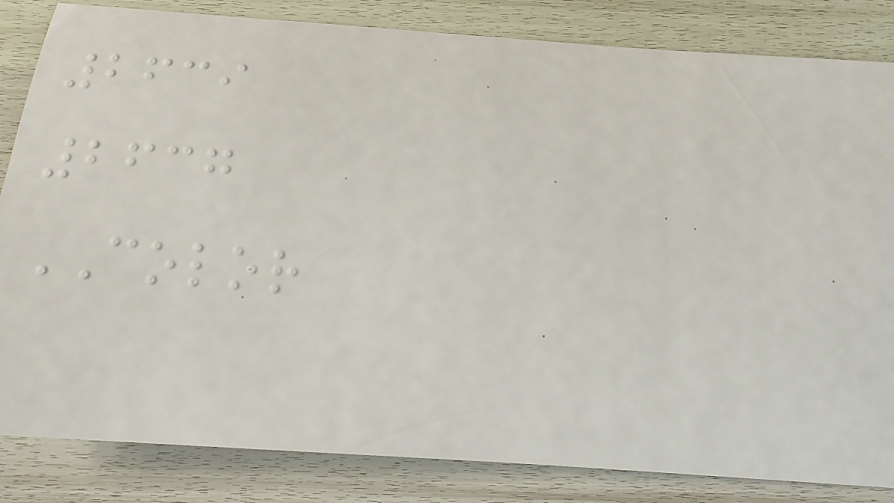2639
2637
COLOR
